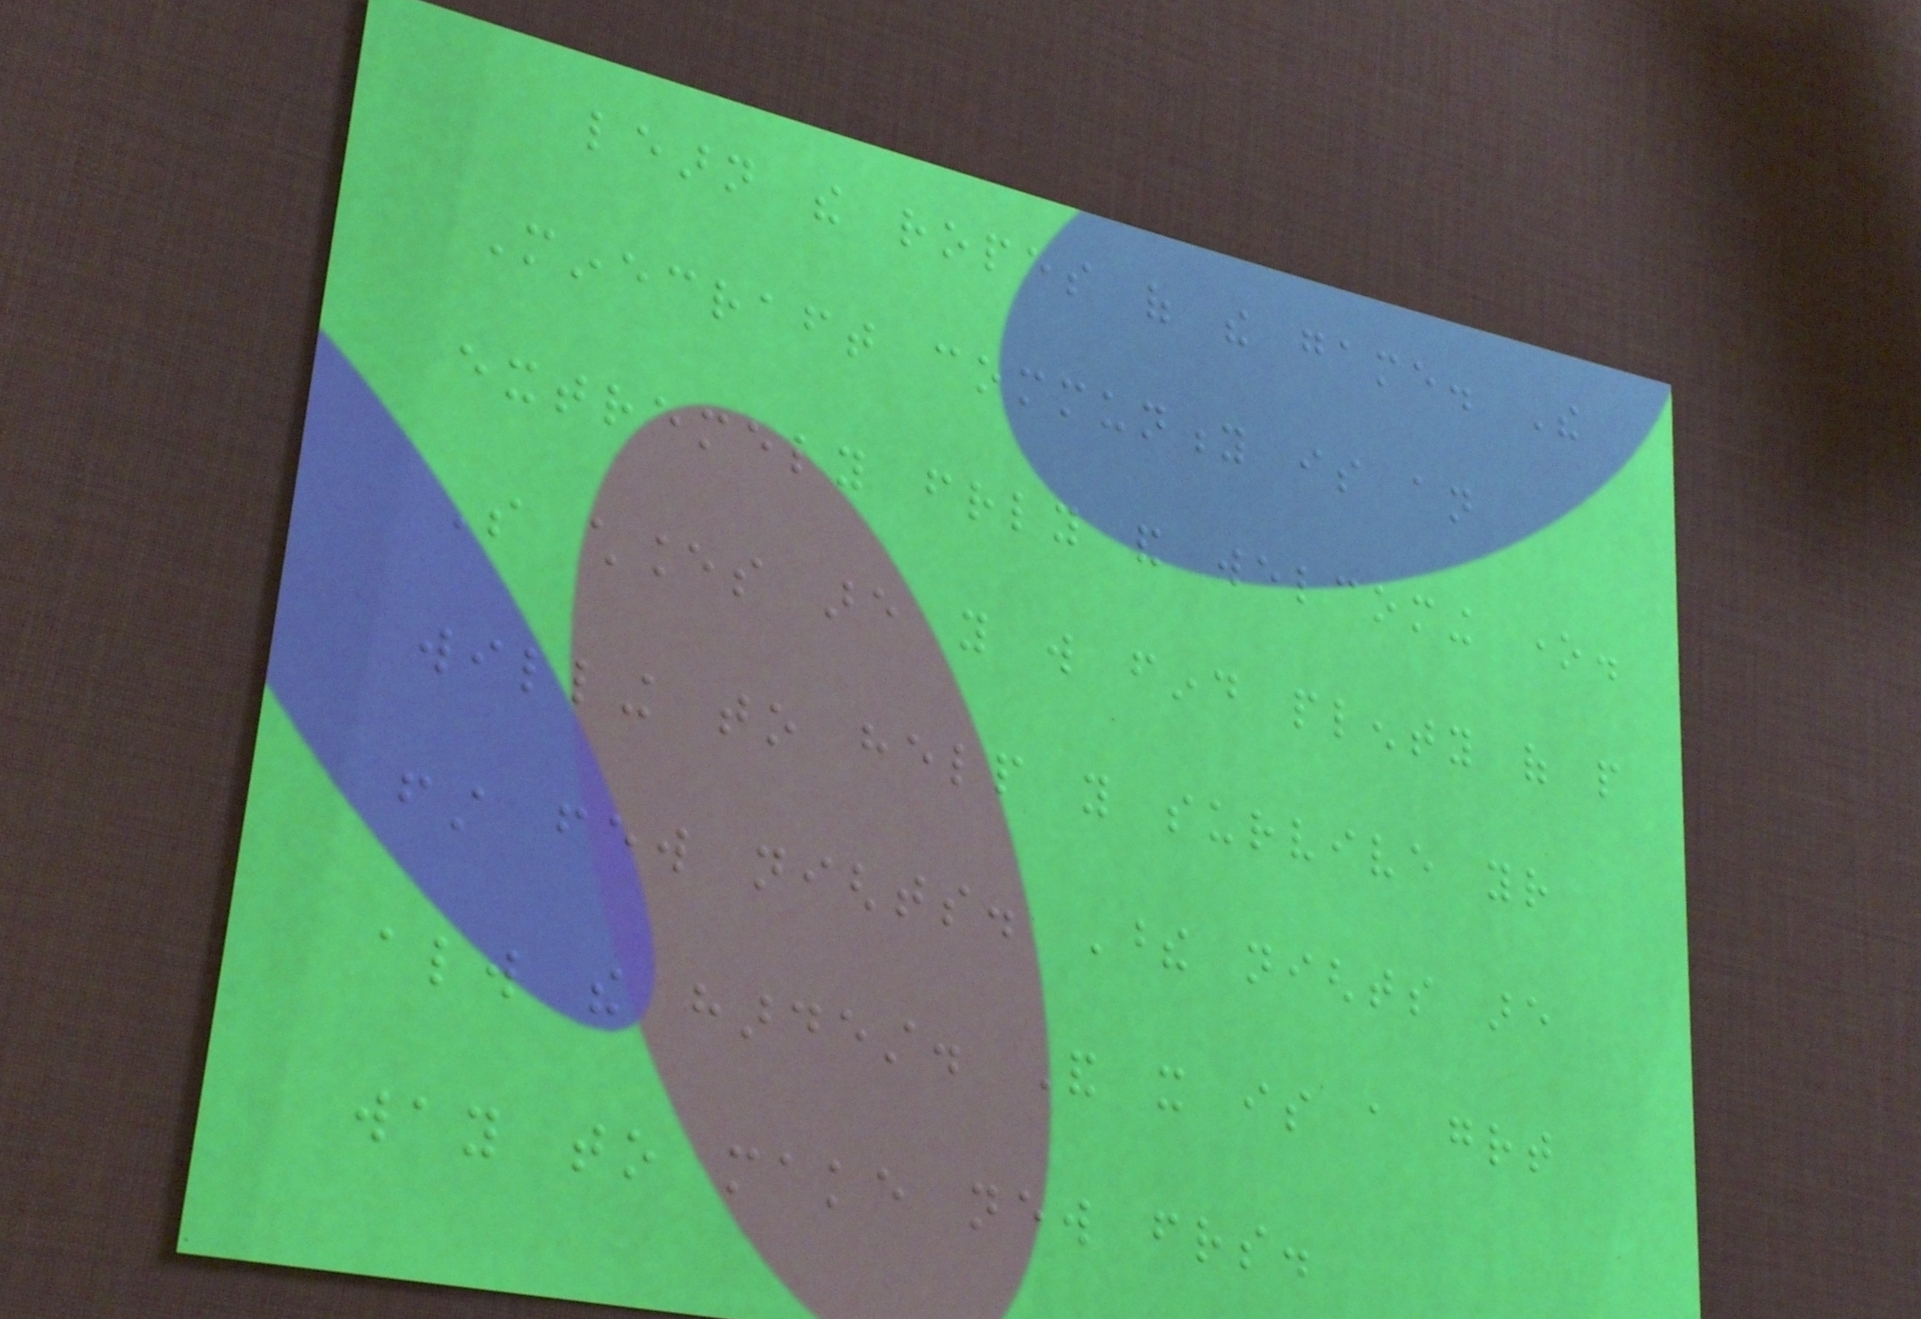learn the ropes of the game. The
Minecraft community is an
extremely friendly and welcoming one.
So chances are you will find plenty of people
willing to help you survive your
first few nights. These nights are
always the hardest. And it is a great
way to make new friends.
